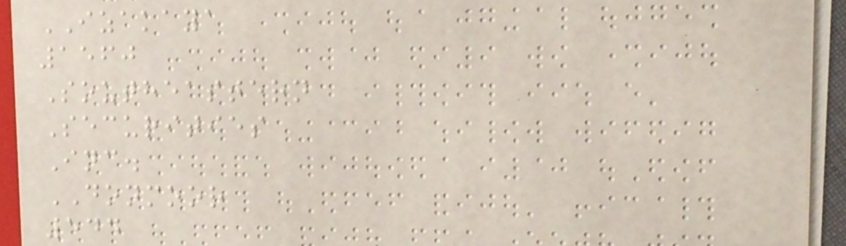IZAKAYA
1560
Southeastern
Securities
Inc.
DONMOOR
544
